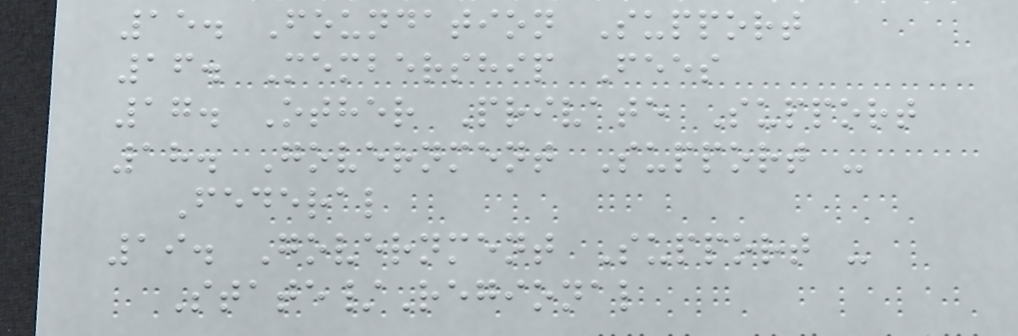15. Foundation Support
16. Membership Fees
17. Other Private Support
18. Government Support -
Federal
19. Government Support -
State/Regional
